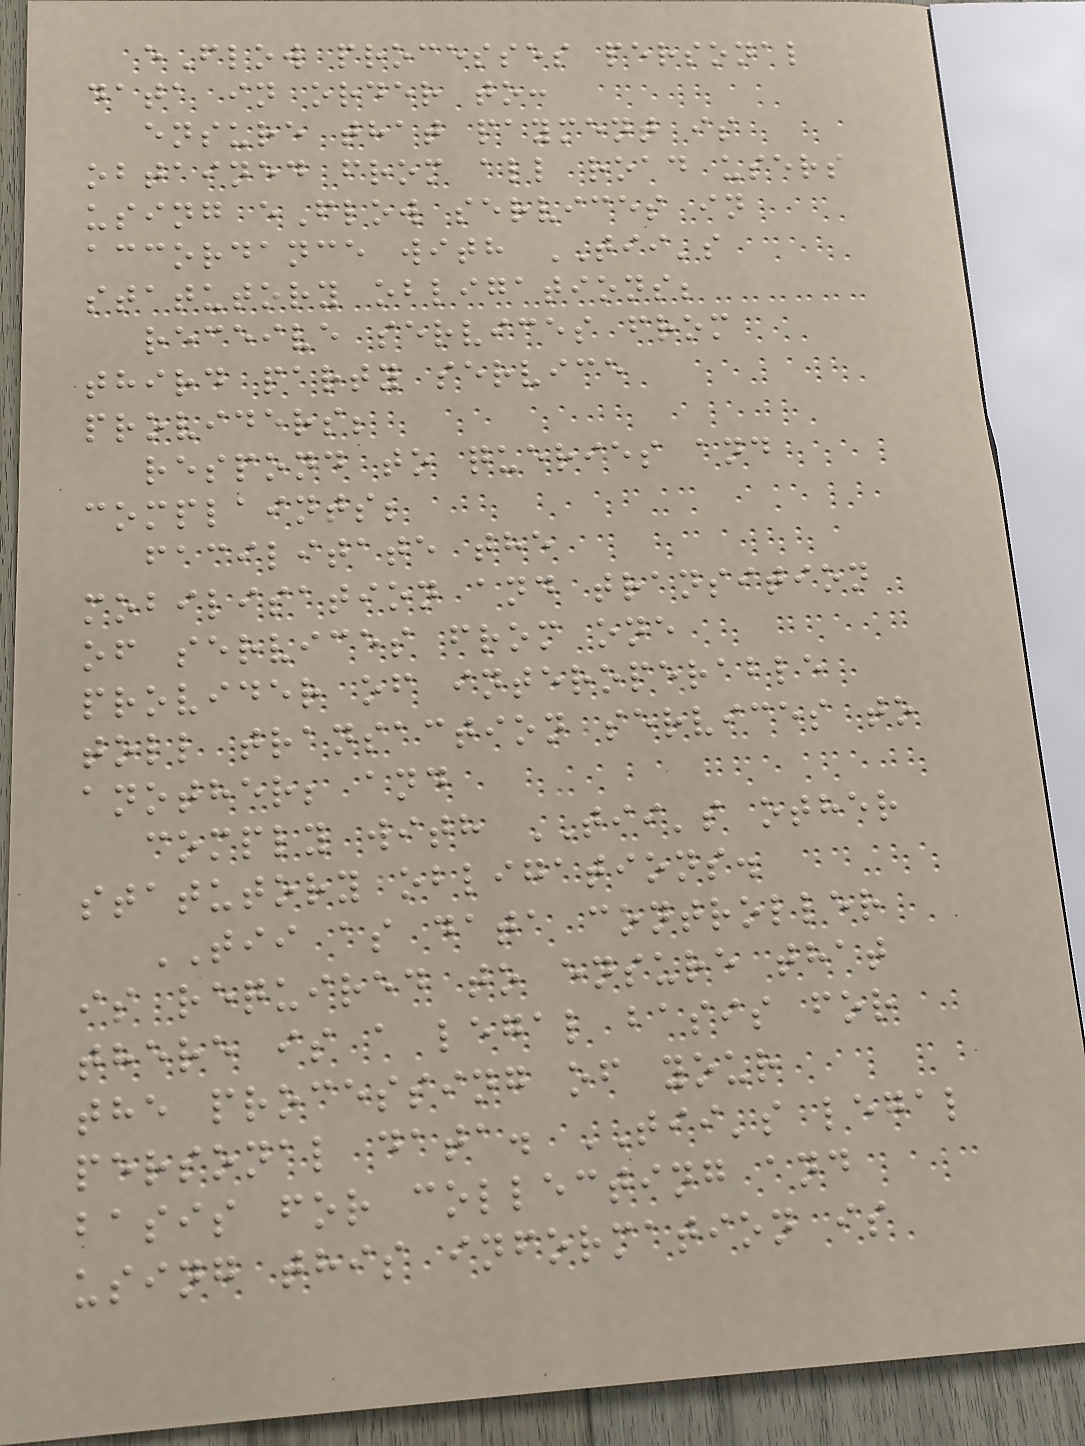eFlow processes personal
data in order to:
ensure that payment is
obtained from all road users
using eFlow services in
accordance with TII's
statutory obligations;
receive services from
third party service
providers;
respond to queries and
complaints;
facilitate the
mobilisation and transition
of services from one
provider of interoperable
toll transaction services to
another; and
comply with TII's other
statutory obligations.
TII as data controller
is required to ensure that
there is a legal basis for
the processing of your
personal data. TII's legal
basis for collecting and
using this information is
